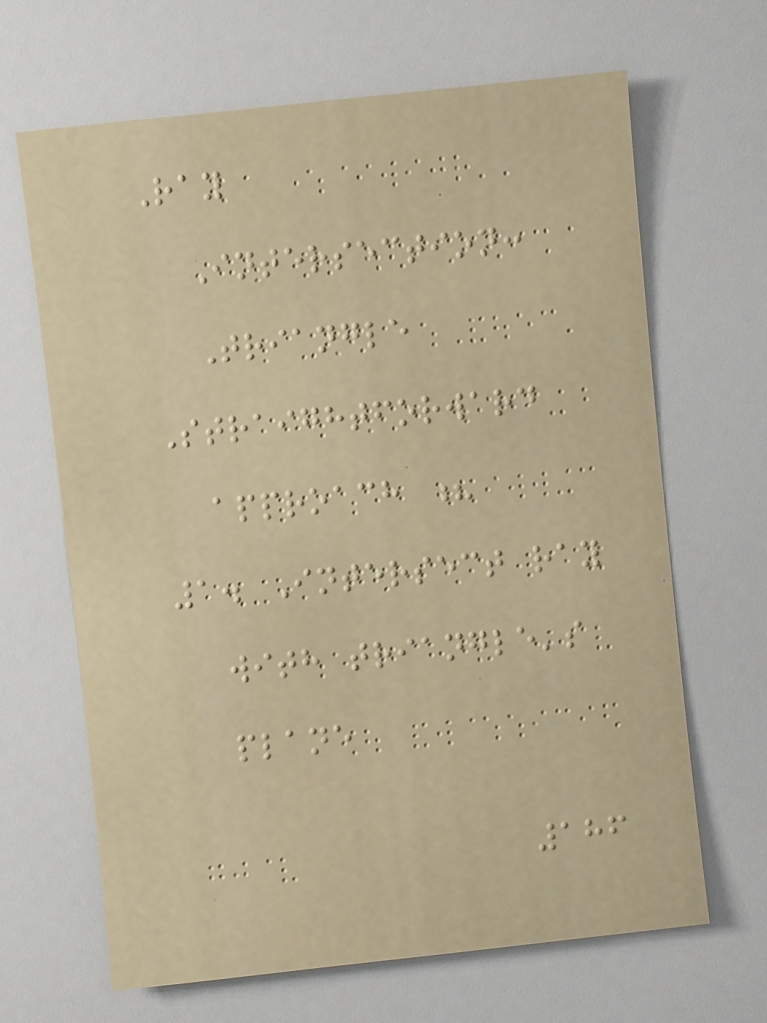Ray
Intersection:
Triangle
Straightforward
approach ?
1. Intersect ray
with triangle's
plane
186
